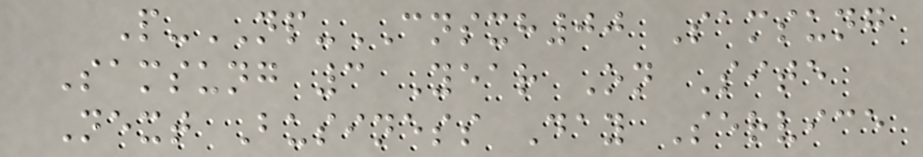P-NP-CNSXH00 Samsung
Samsung 3 Year On Site
Next Business Day Service
